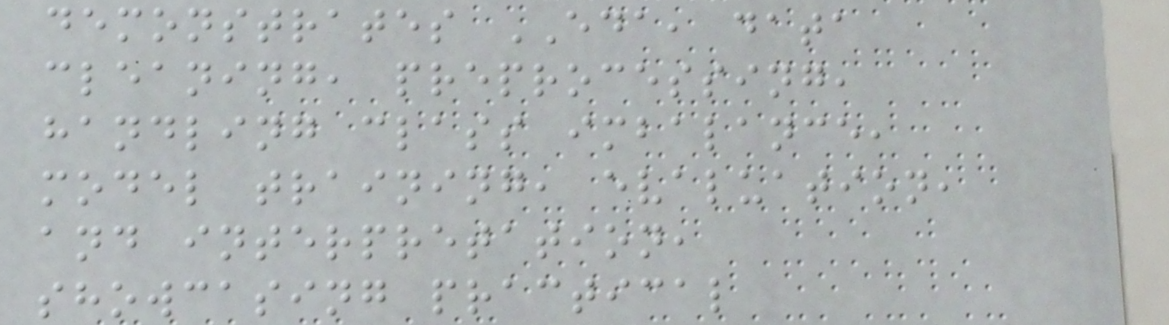demonstrates EDA, data
cleaning, preprocessing,
handling class imbalance,
model training, evaluation,
and interpretation,
showcasing practical
